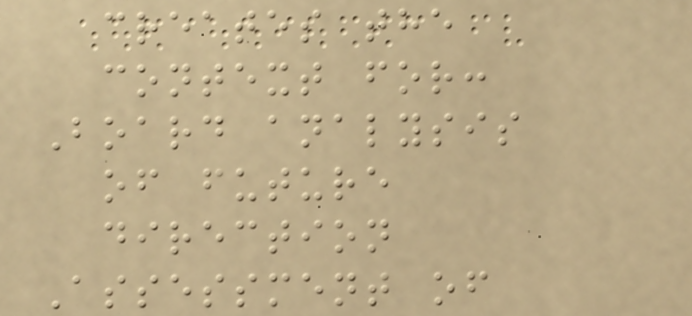creates the
context for:
Board analysis
of future
direction
Assessment of
